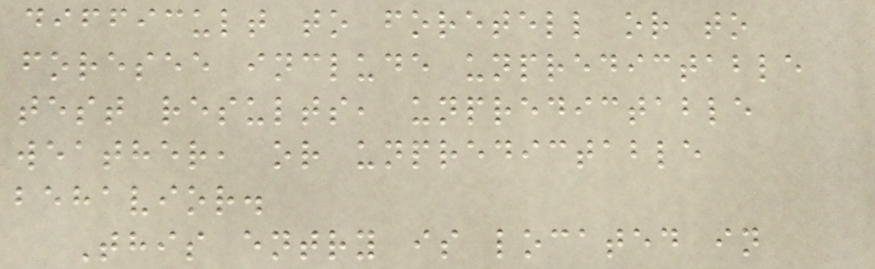difficult to foretell or to
foresee include unpredictable
test results, unpredictable
weather, or unpredictable
behavior.
This entry is located in
